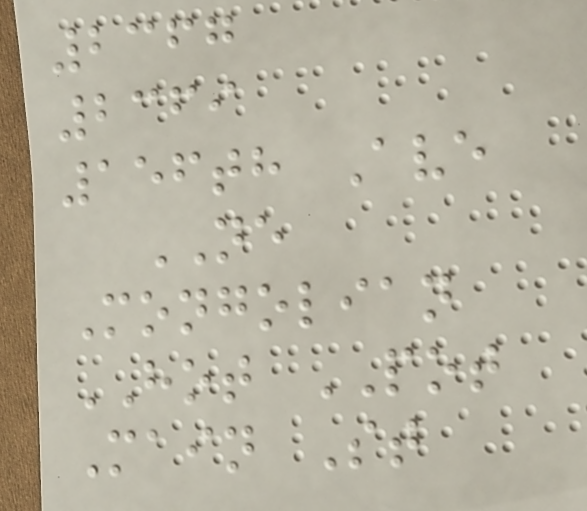2367
2369
156th Ave
NE
Mongolian
HOT POT
Main St
